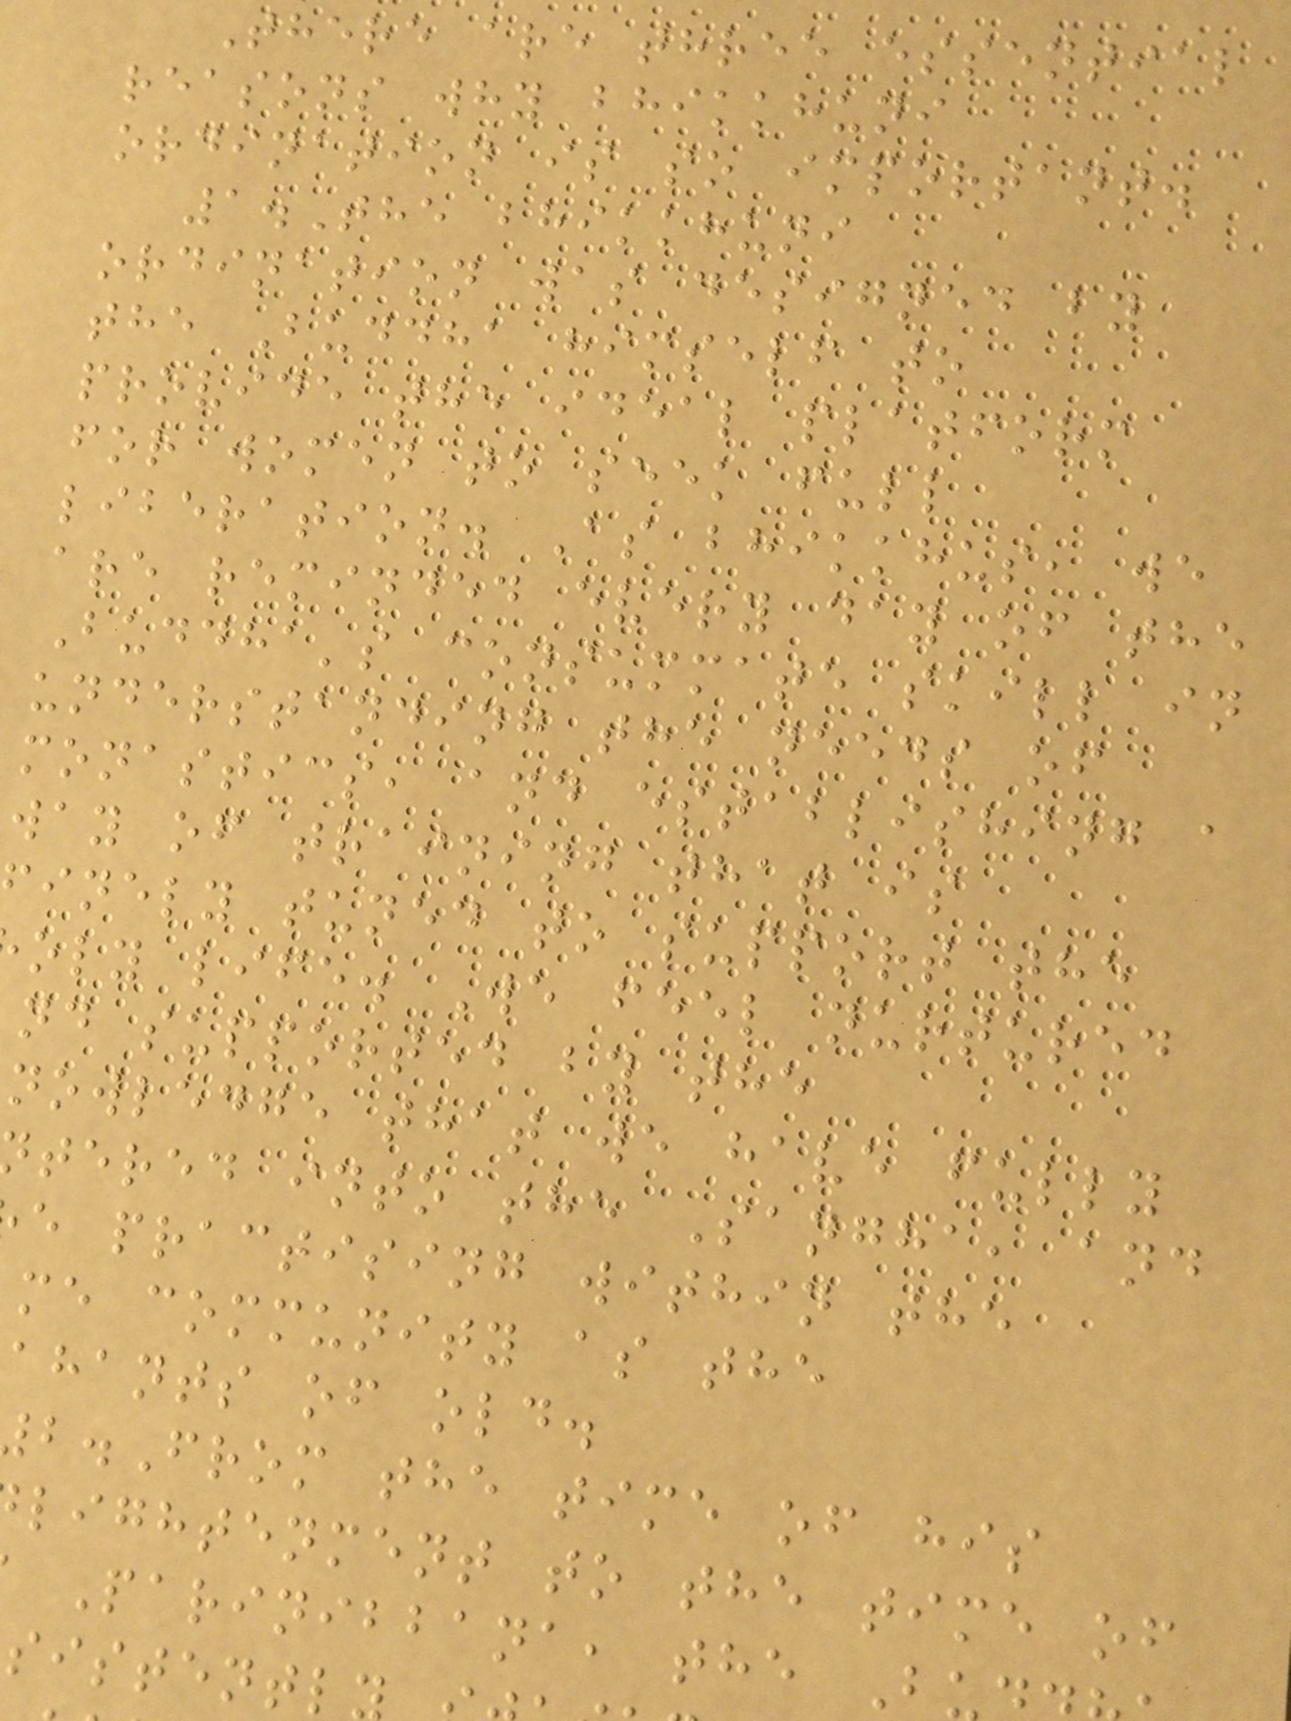There are three essential
reasons why bhikkhuni
ordination is so important.
1.The bhikkhuni
ordination was designed by
the Buddha himself to
provide the ideal platform
for women to seek full
liberation. As bhikkhus, we
are reminded every day of the
Buddha's consummate skill in
understanding the needs of
monastics, and establishing a
way of training that is
inely tuned to support the
oly life. We feel nurtured
nd supported by the
nowledge that we have fully
tered into the Sangha, and
e practising within the
me community as the
ahants of old.
.From the time of his
lightenment to the time of
Parinibbana, the B
